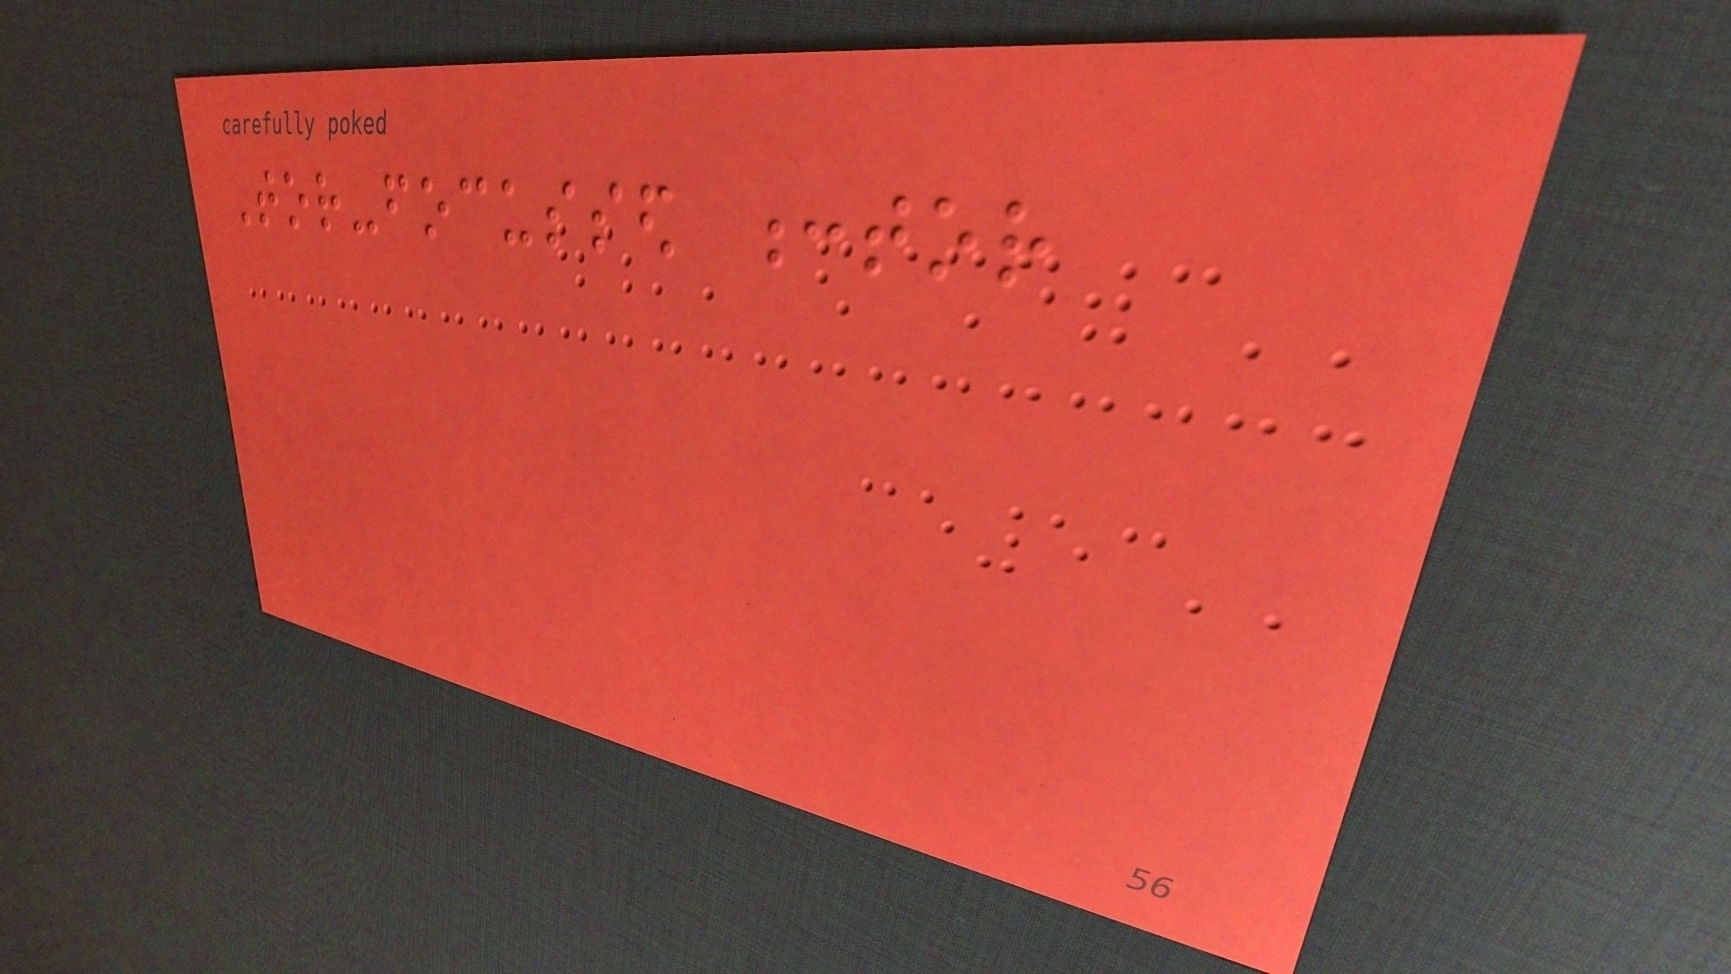Tor-focussed :tor
